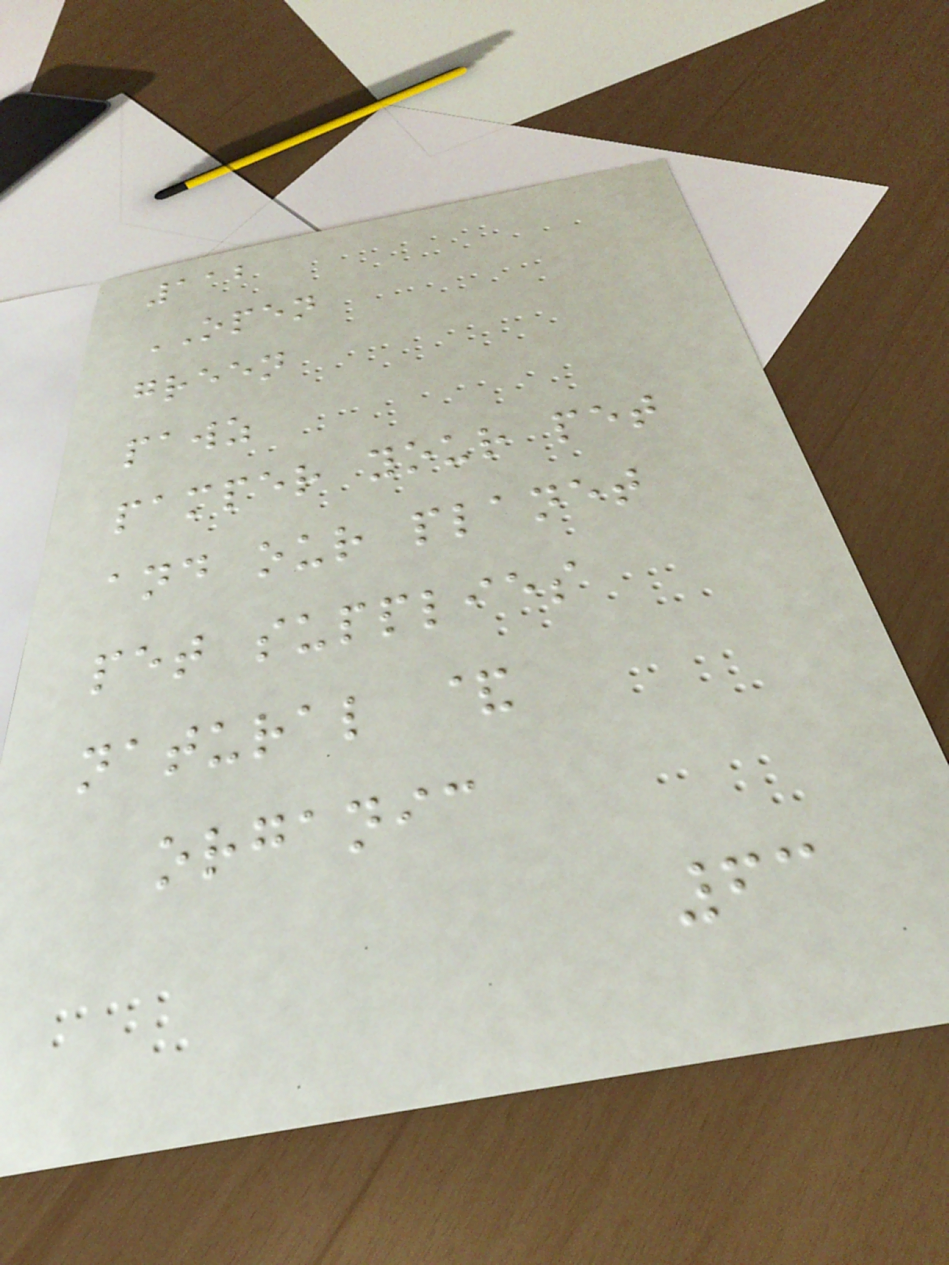112
OPEN
green
pawz
pamper your pet
and our planet
pet supplies
natural &
organic
63
